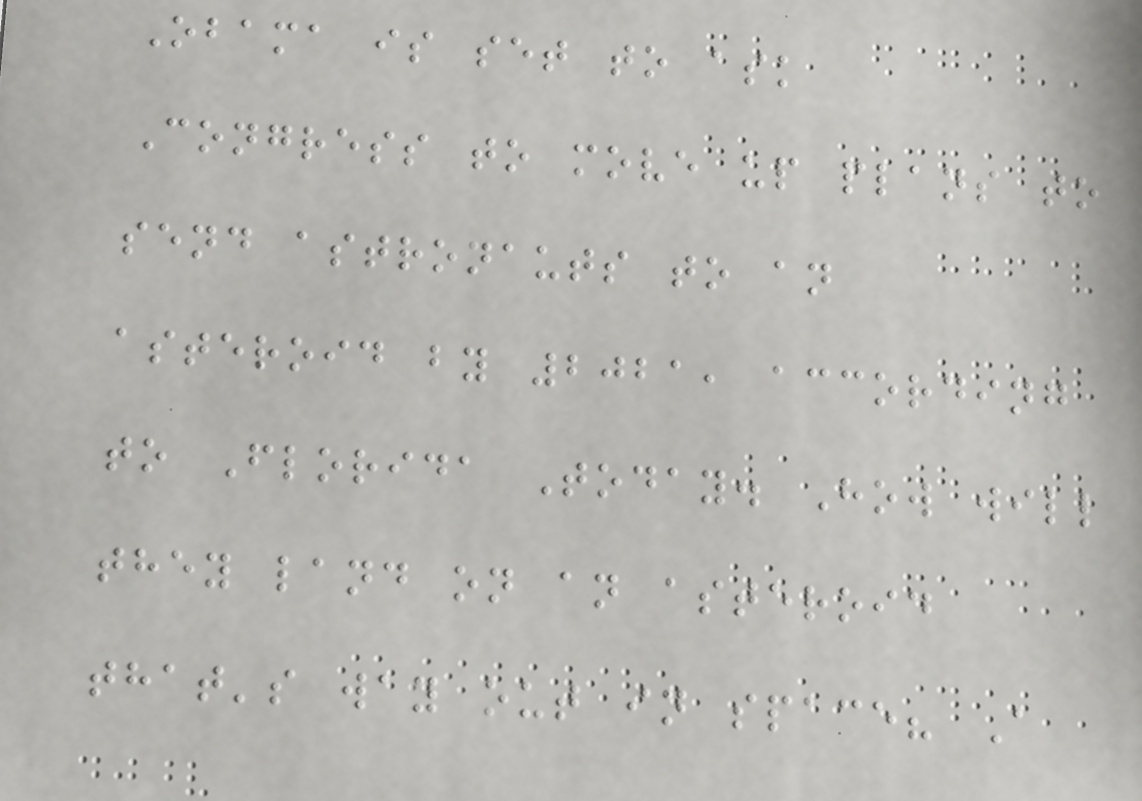Obama is set to ask
Congress to move up plans to
send astronauts to an
asteroid by 2021, according
to Florida Today. How will
they land on an asteroid
that's way out in space? A
